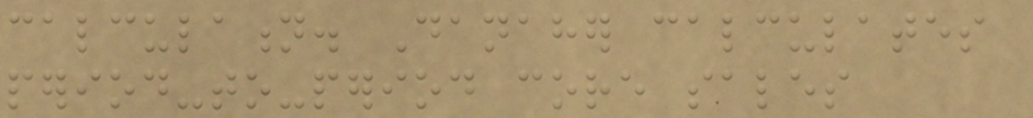calculation. Danaher calculates
period-to-period core sales
